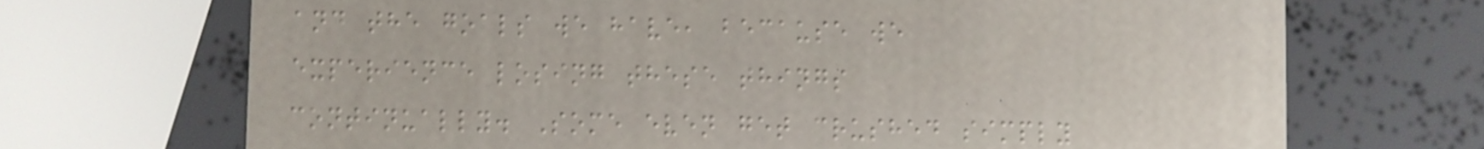and the goals we have, because we
experience losing these things
continually. Some even get crushed simply
